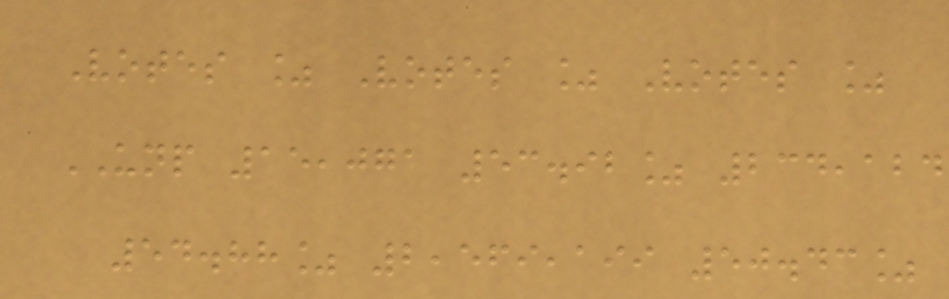Votes % Votes % Votes %
UNP 15,071 53.92% 234,124
54.88% 2,569,199 50.43%
